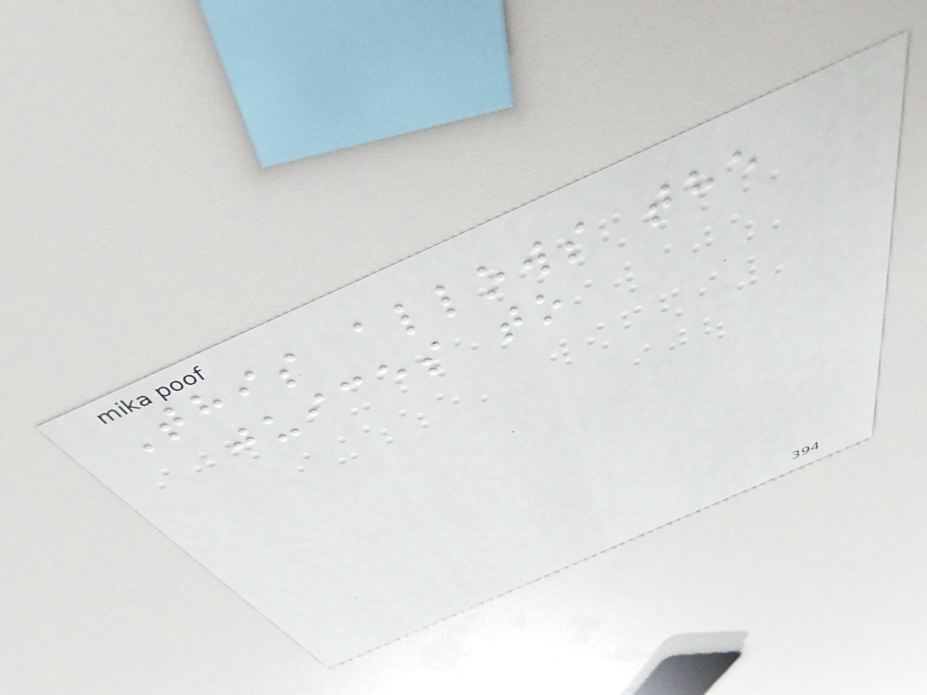This allows the
juices to
